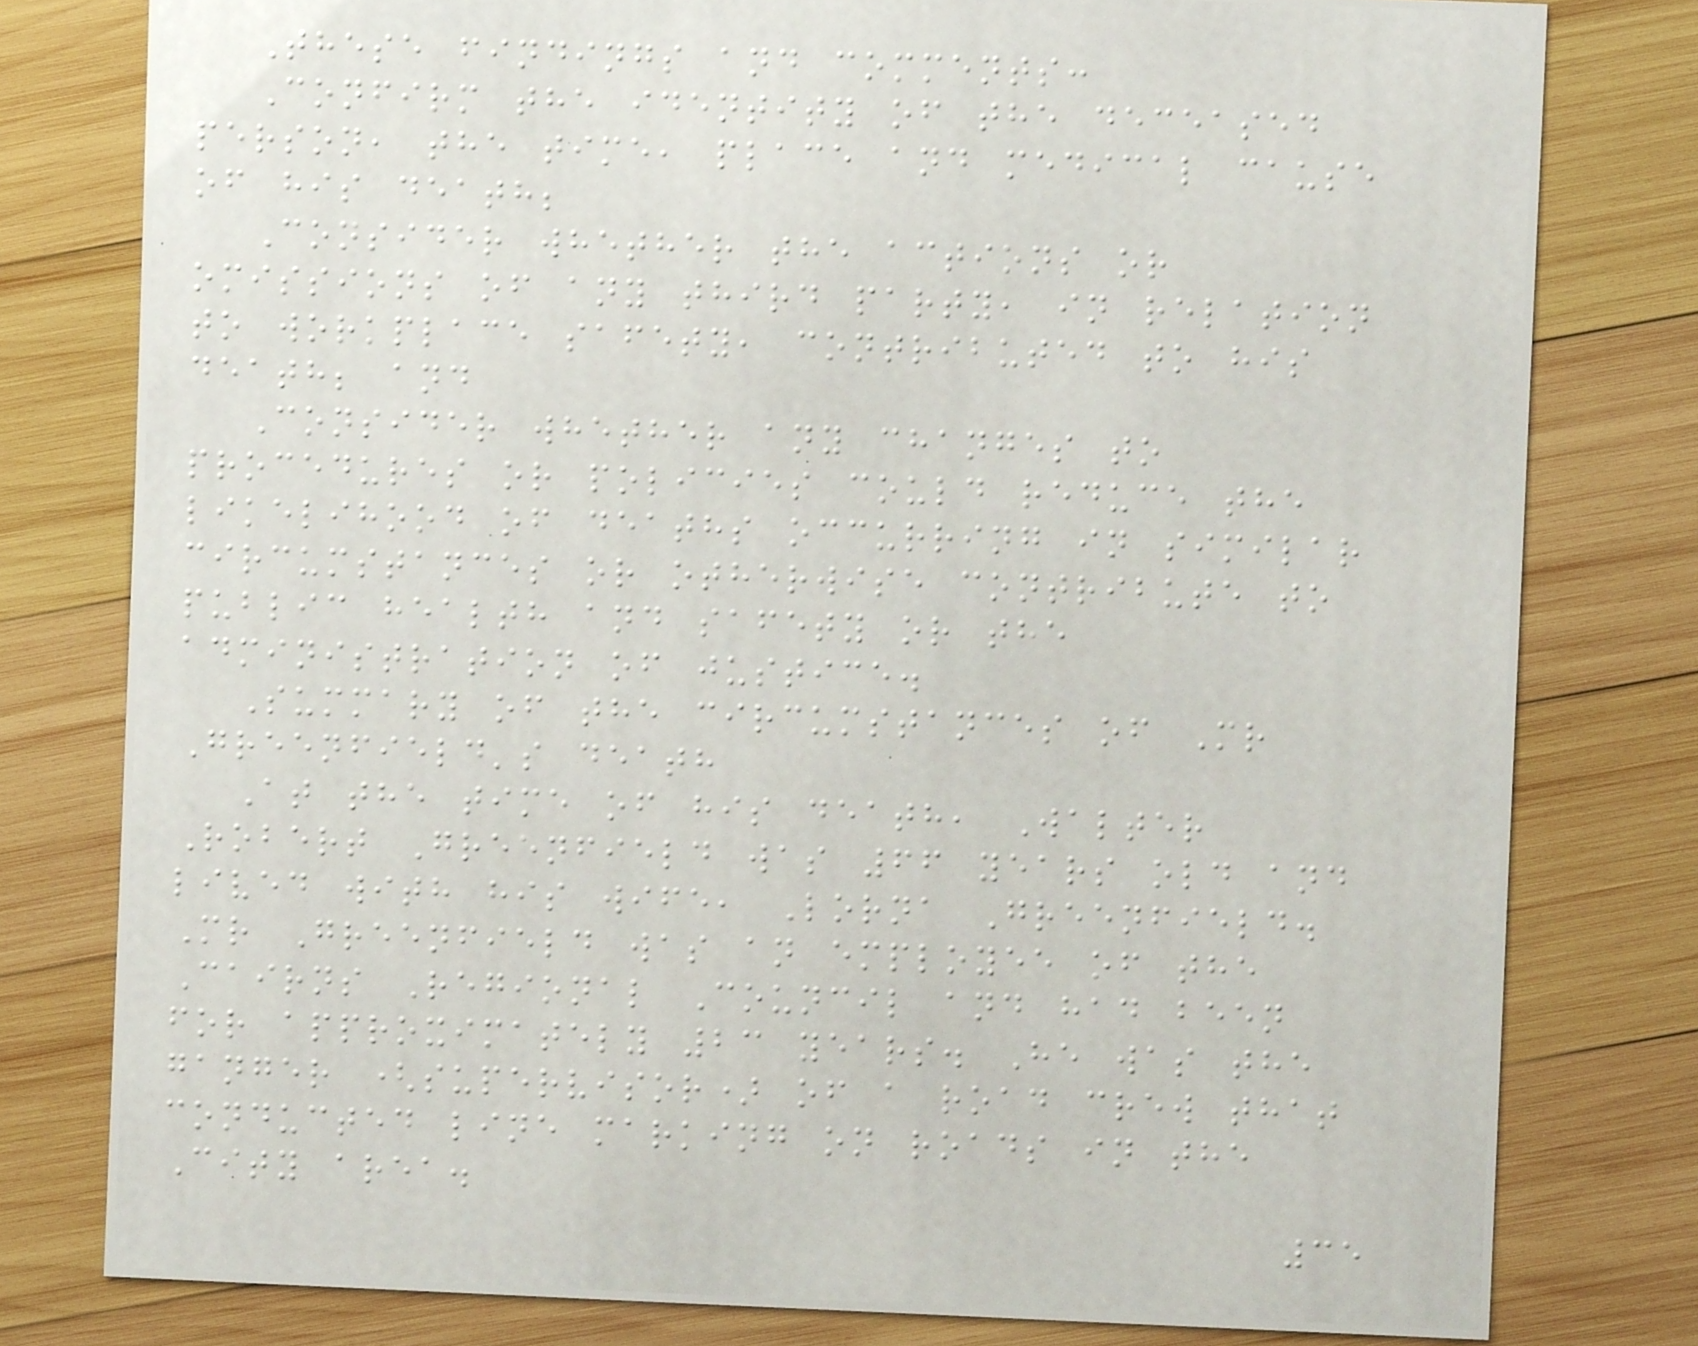These findings and comments:
Confirm the identity of the deceased
person, the time, place and medical cause
of his death;
Consider whether the actions or
omissions of any third party, in relation
to workplace safety, contributed to his
death; and
Consider whether any changes to
procedures or policies could reduce the
likelihood of deaths occurring in similar
circumstances or otherwise contribute to
public health and safety or the
administration of justice.
Summary of the circumstances of Mr
Greenfield's death
At the time of his death, Walter
Robert Greenfield was 66 years old and
lived with his wife, Lorna Greenfield.
Mr Greenfield was an employee of the
Cairns Regional Council and had been
for approximately 23 years. He was the
ganger (supervisor) of a road crew that
conducted line marking on roads in the
City area.
35
